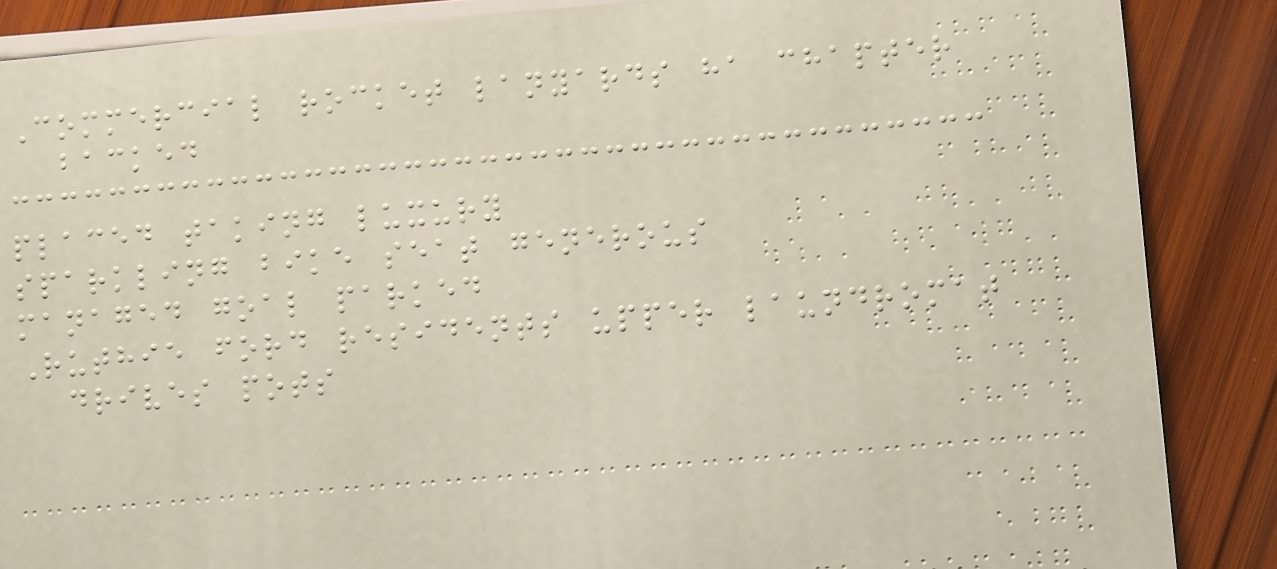Commercial rocket lanyards ha chapter
backed
placed taking luxury
sparkling bike seat generous
managed goal parked
Ruthie ford residents upper laundromat
drives pots
